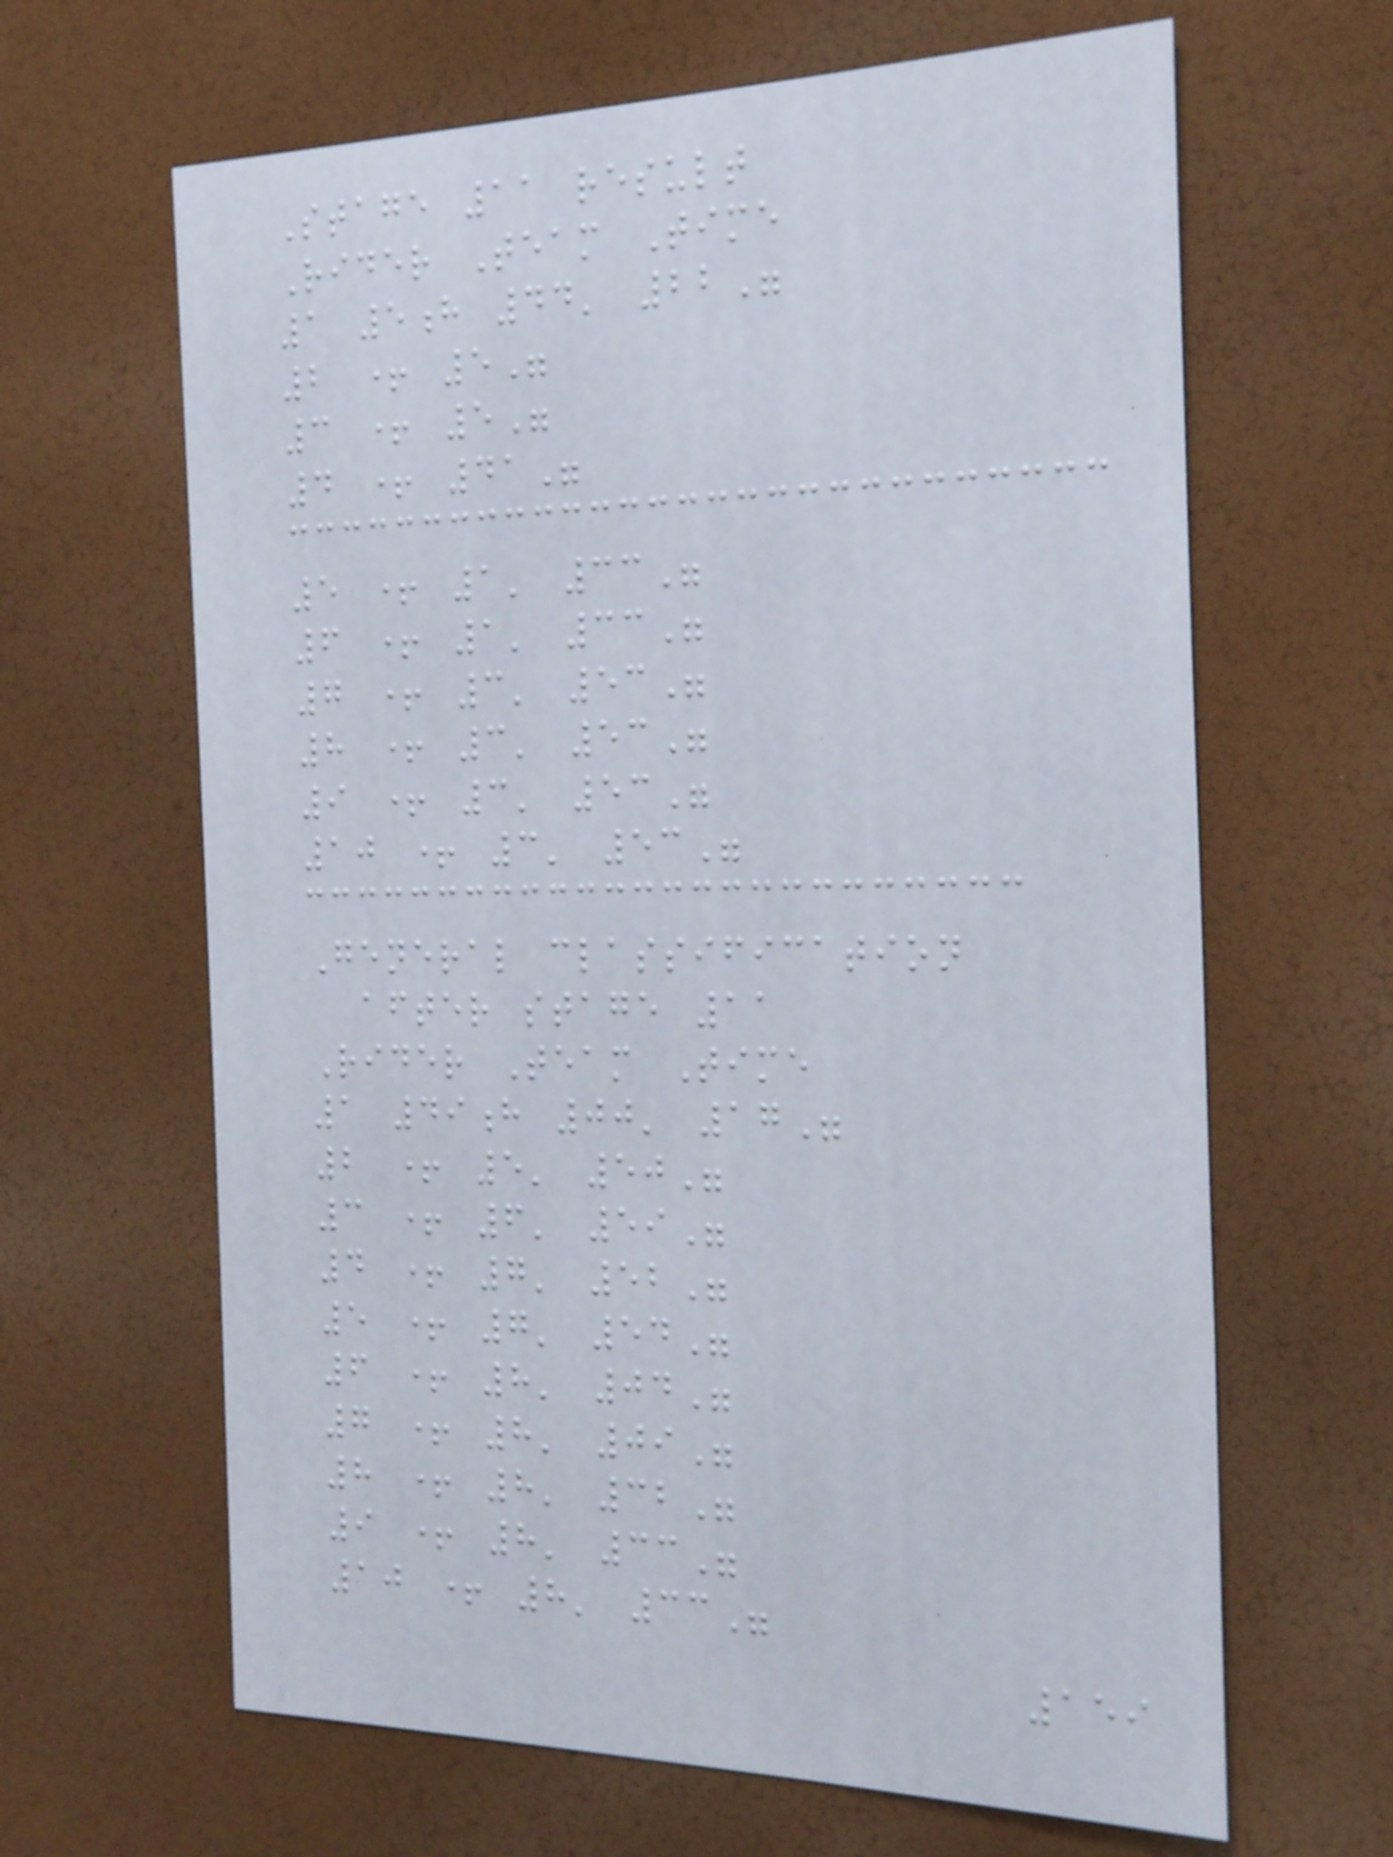Stage 11 result
Rider Team Time
1 5h 44' 22"
2 + 5"
3 + 5"
4 + 41"
5 + 1' 33"
6 + 1' 33"
7 + 3' 53"
8 + 3' 53"
9 + 3' 53"
10 + 3' 53"
General classification
after stage 11
Rider Team Time
1 49h 00' 17"
2 + 5' 50"
3 + 6' 59"
4 + 7' 52"
5 + 7' 54"
6 + 8' 04"
7 + 8' 09"
8 + 8' 32"
9 + 8' 33"
10 + 8' 33"
159
